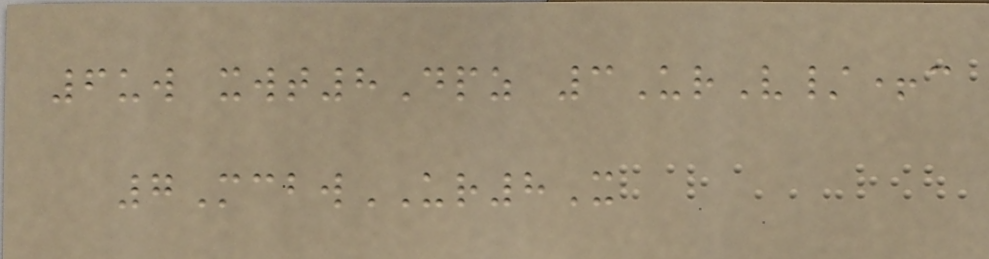6uw xwt8Dpz 3UrV/+c
7McbwUR8X
